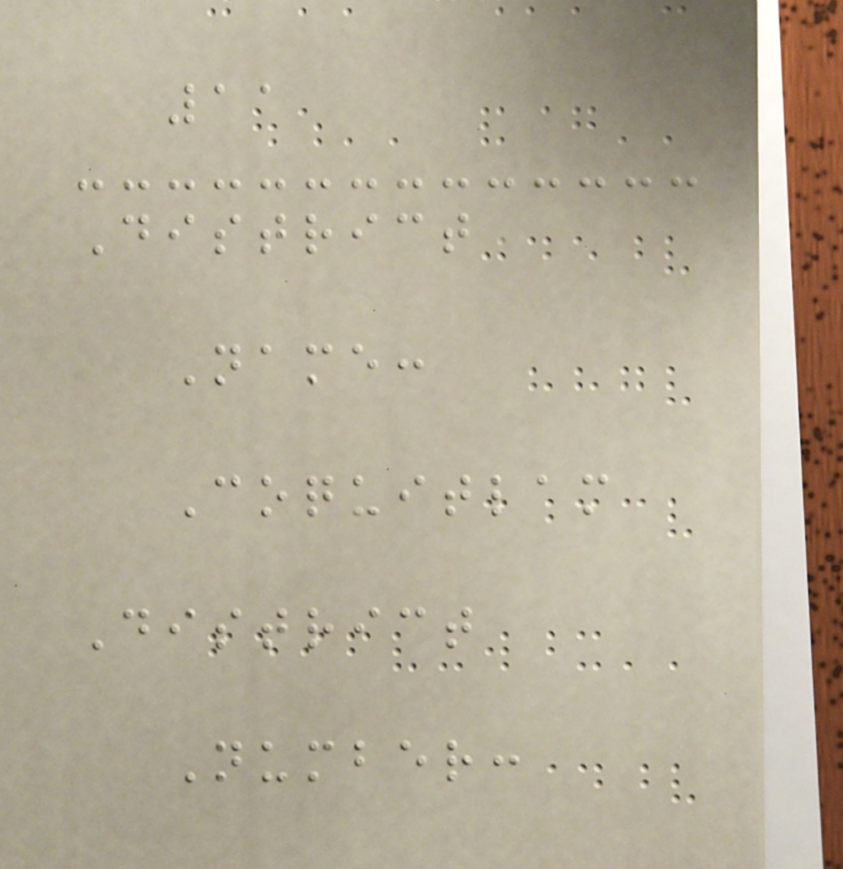11
District
Name:
Coquitlam
District
Number:
